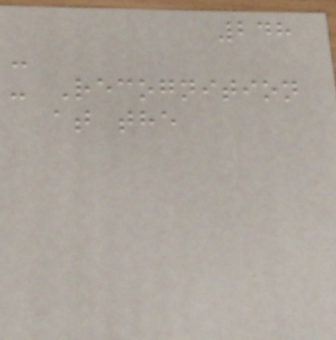248
-
- Recognition
at the
